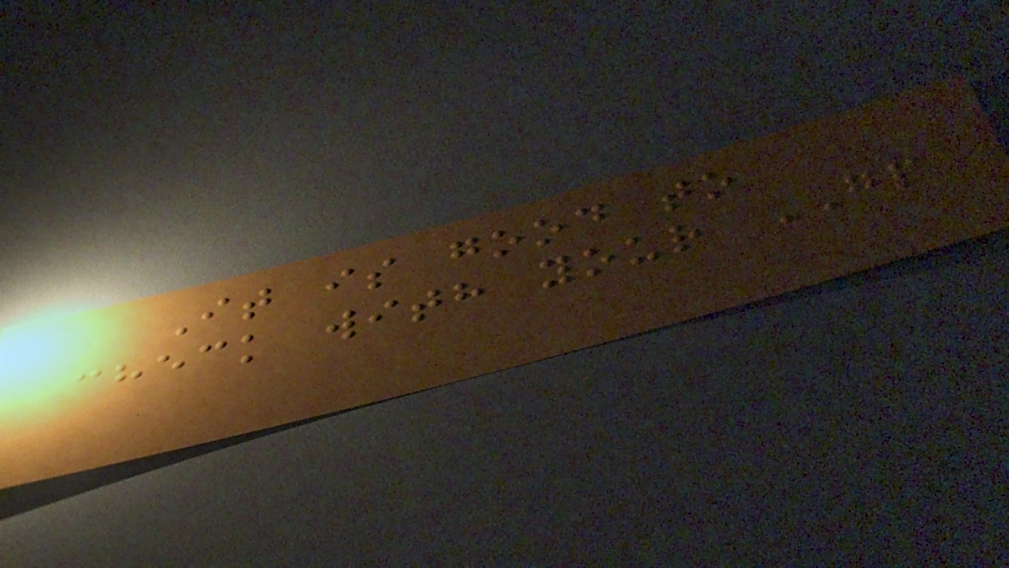It is good to
check with your GP
